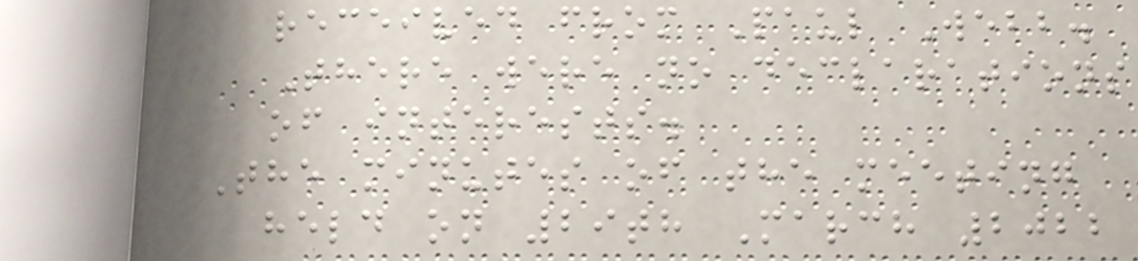received from Paul Webb.
There were no declarations
of interests.
The minutes of the meeting
held on 29th March 2022
